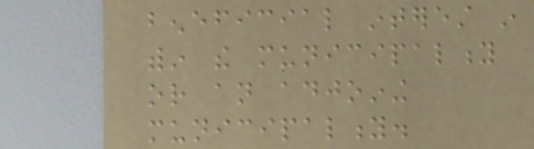beneficial interest in
within the municipality
or an adjoining
municipality.
